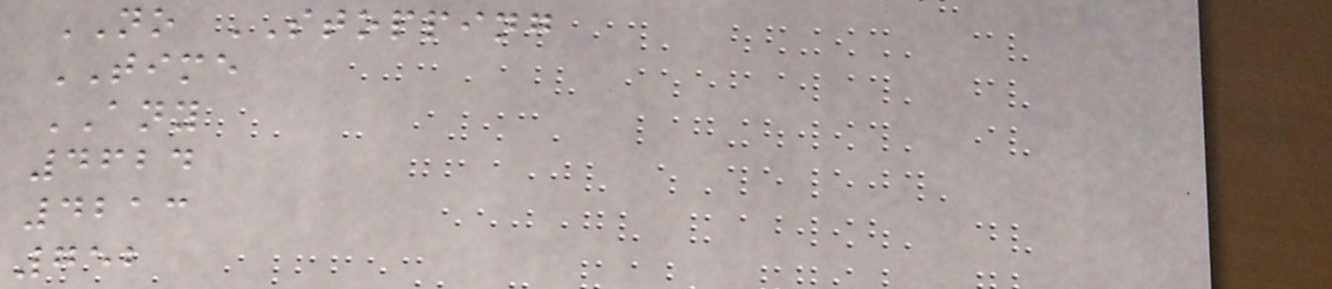NO STOPPING
TIME
ANY
4624
4213
752
